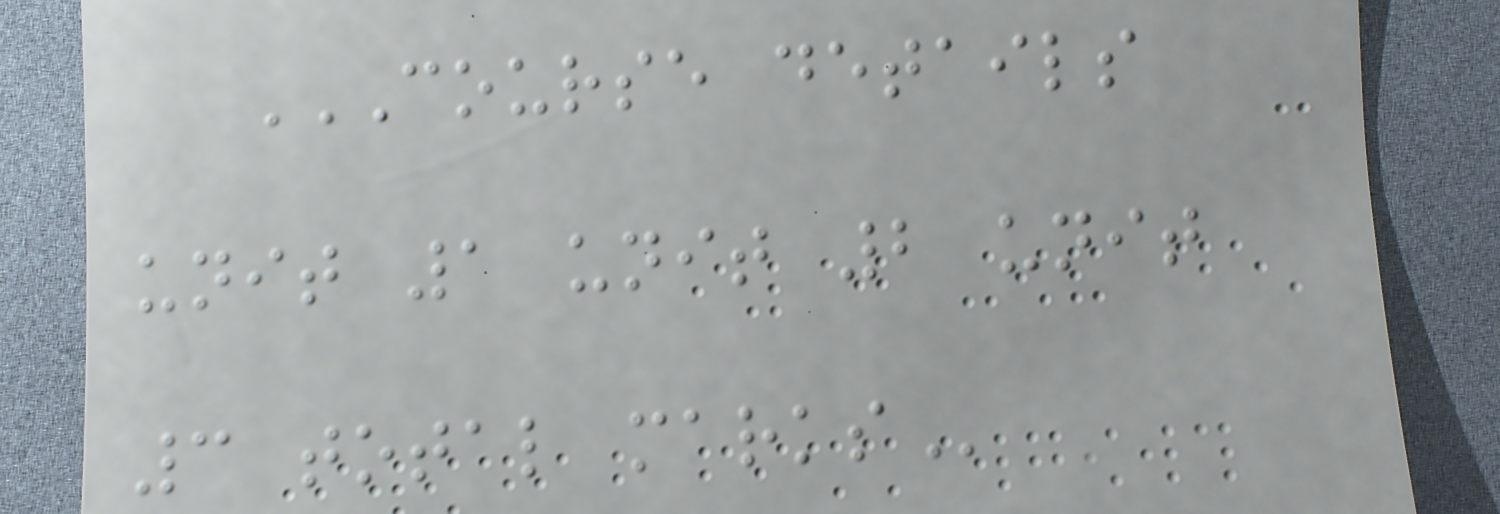COURSE DETAILS
UNIT 1 UNIT 2 UNIT
3 TOTAL MARKS
